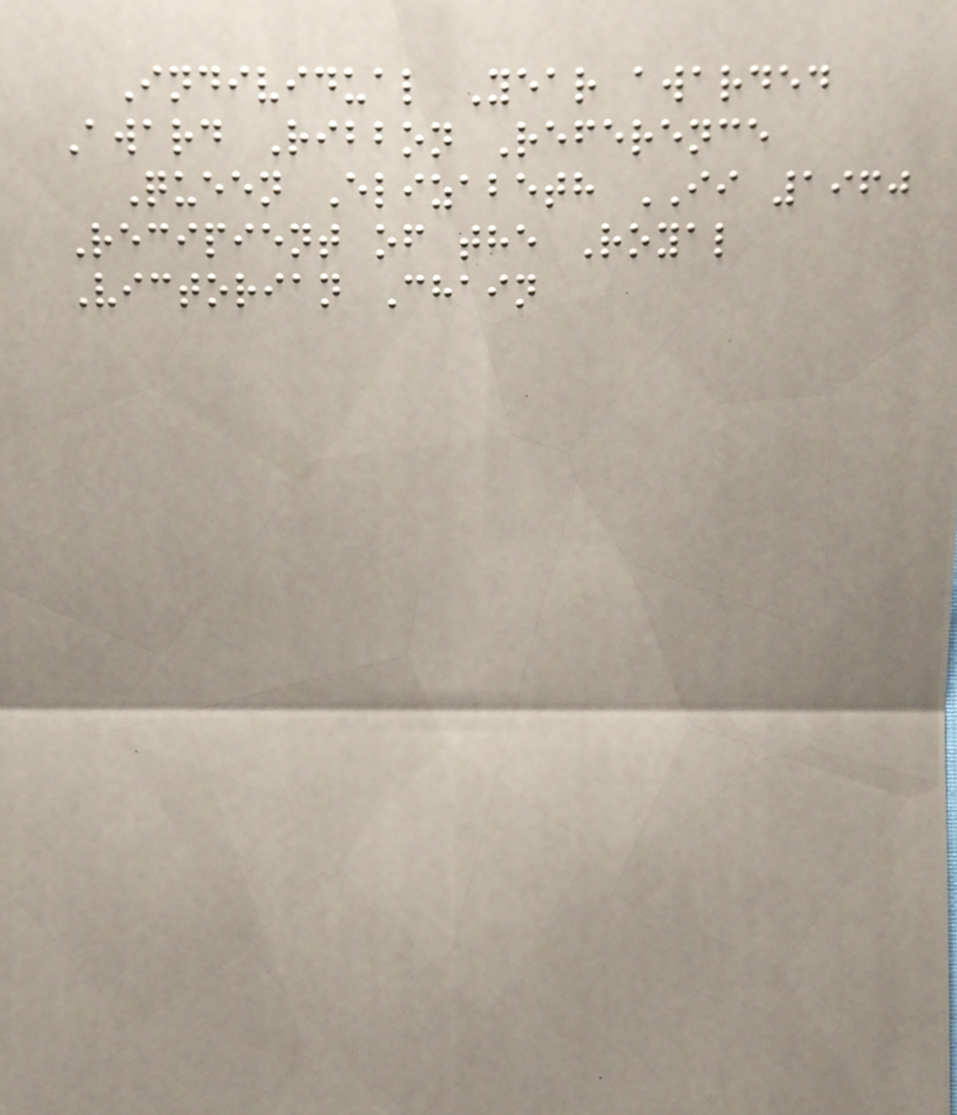Individual Year awarded
Award Ribbon Reference
Queen Elizabeth II 1960
Recipient of the Royal
Victorian Chain
